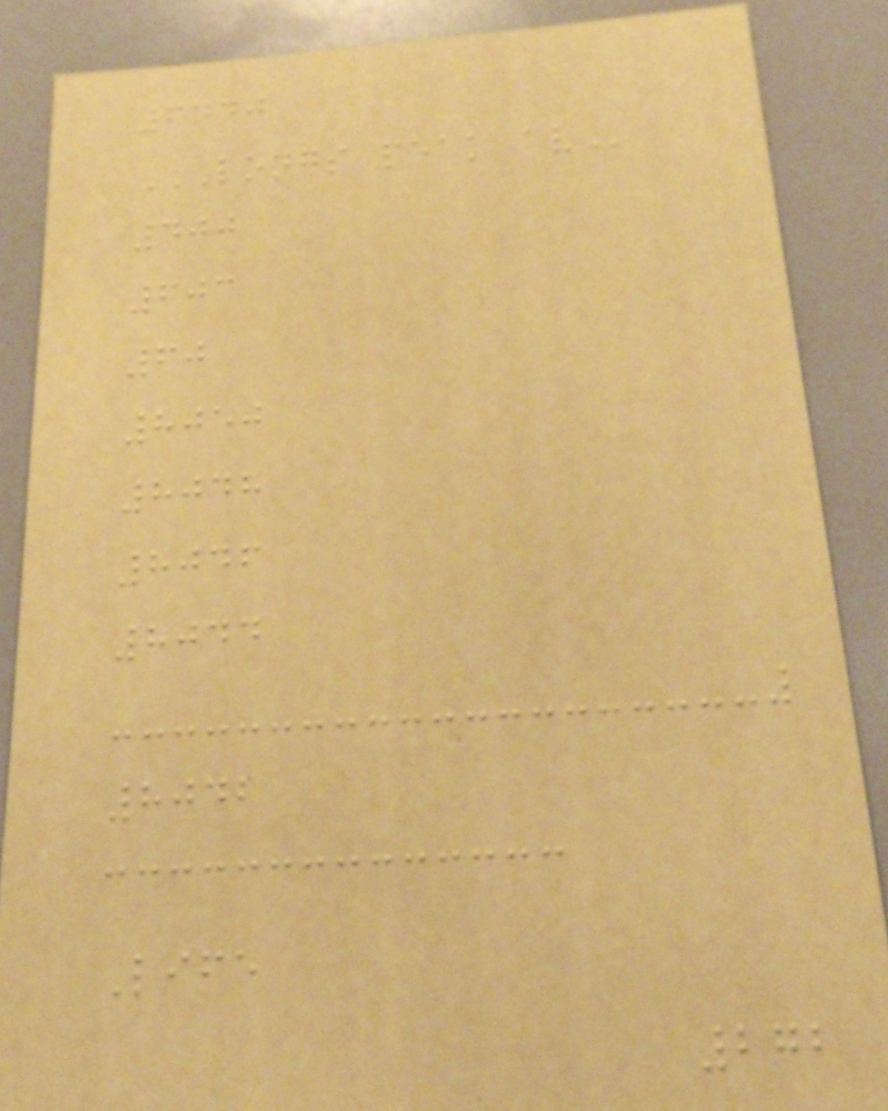6440
LONGS PEAK AV
400
603
60
8050
8048
8046
8044
8042
Life
272
